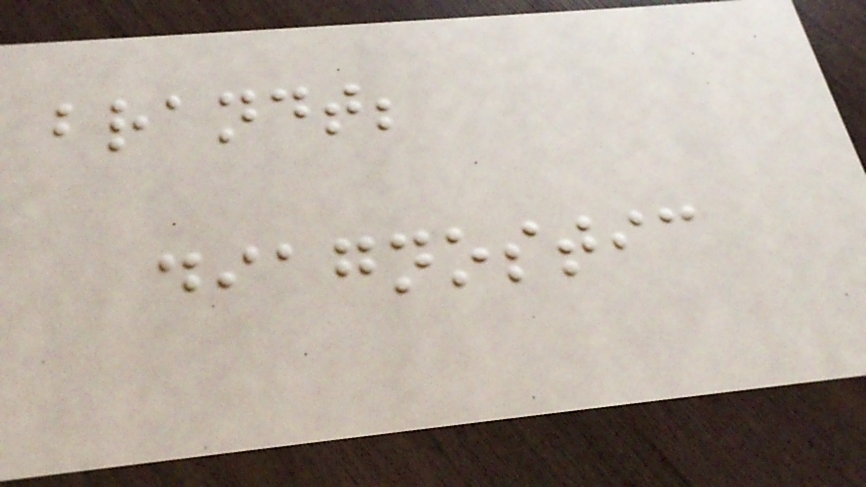brandt;
diagnostic
